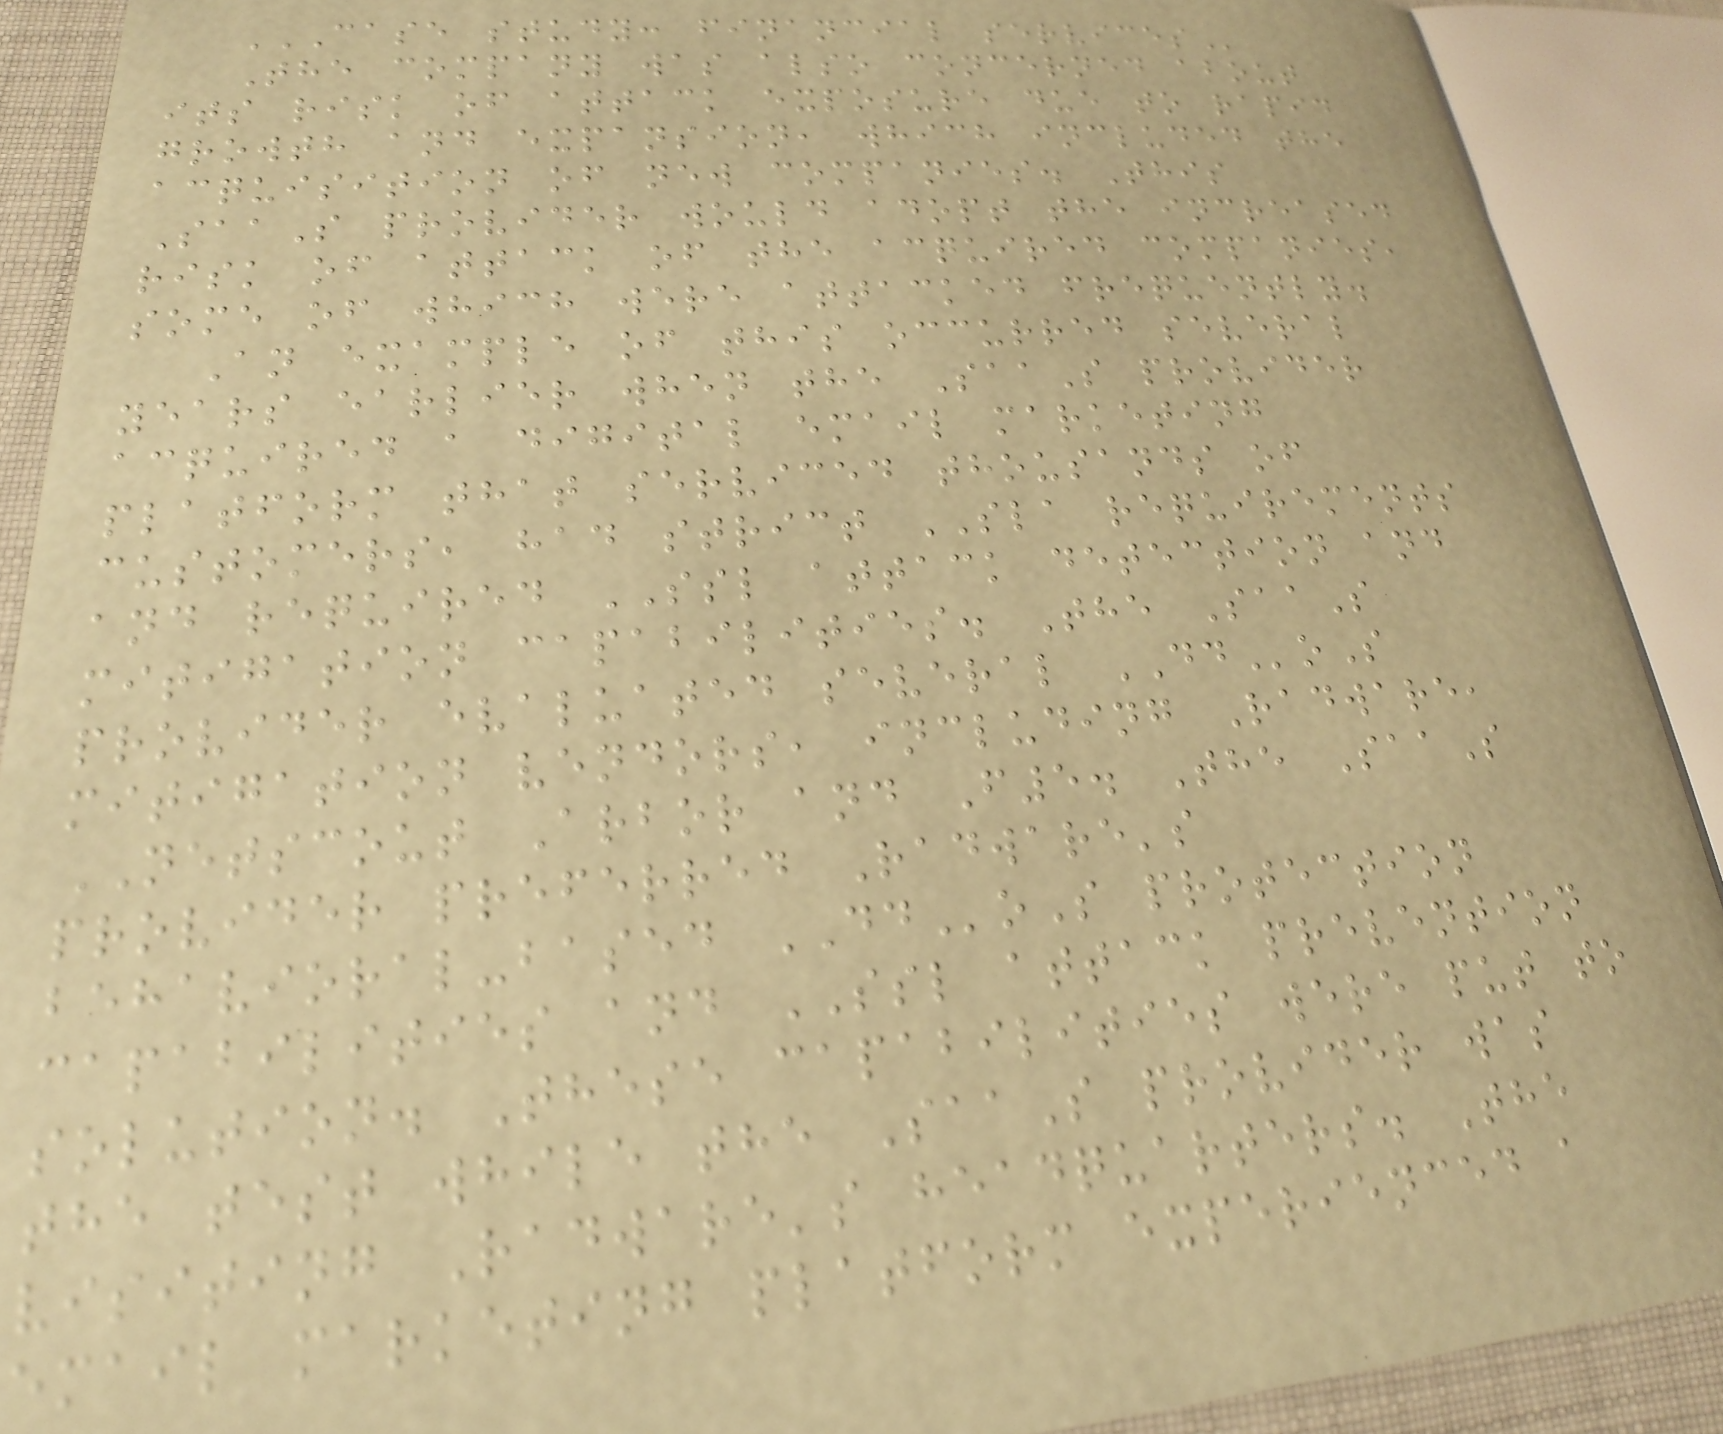CASE STUDY: FINANCIAL SERVICES
The company was also concerned about
its risk of attack exposure due to rapid
growth and expansion, which included the
acquisition of new companies. This
SaaS provider would adopt the increased
risk of attack of the acquired companies,
some of which were attacked frequently.
An example of this occurred several
years earlier when the SaaS provider
acquired a digital email marketing
platform that serviced thousands of
customers, had strict SLA requirements
and required SSL attack detection and
mitigation capabilities. The SaaS
provider evaluated several DDoS
mitigation vendors, including Radware,
NETSCOUT Arbor and F5. The SaaS
provider preferred Radware's
behavioral-based DDoS protection
capabilities and SSL attack prevention
solution. These capabilities were put to
the test while the SaaS provider was
visiting Radware's headquarters. The
email marketing platform experienced a
